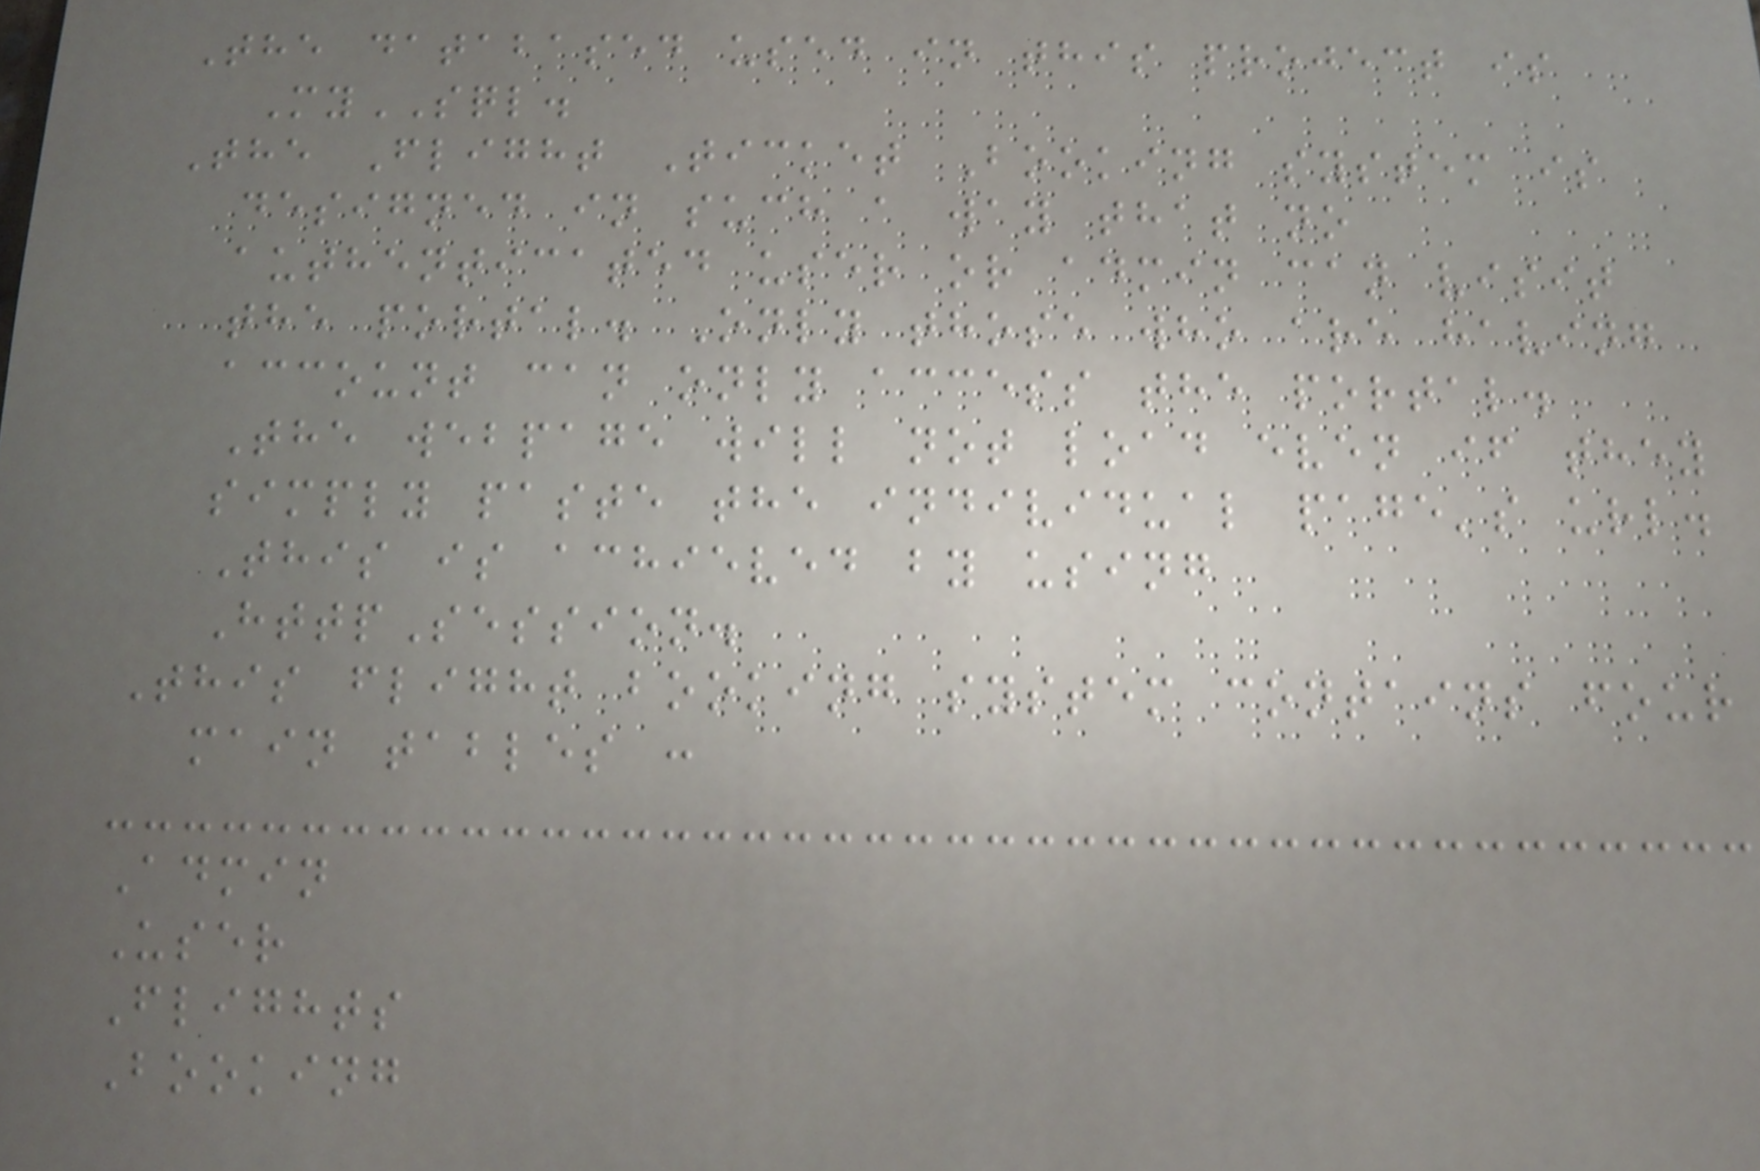The databased used in this project is
MySQL.
The Flight Ticket Booking system is
designed in such a way that no
authenticated user or admin can visit
the portal. Only those who are having
account can only access the portal.
The webpage will not load even if they
simply paste the individual page's url.
This is achieved by using
HttpSession.
This flight booking system contains four
main tables :
Admin
User
Flights
Booking
